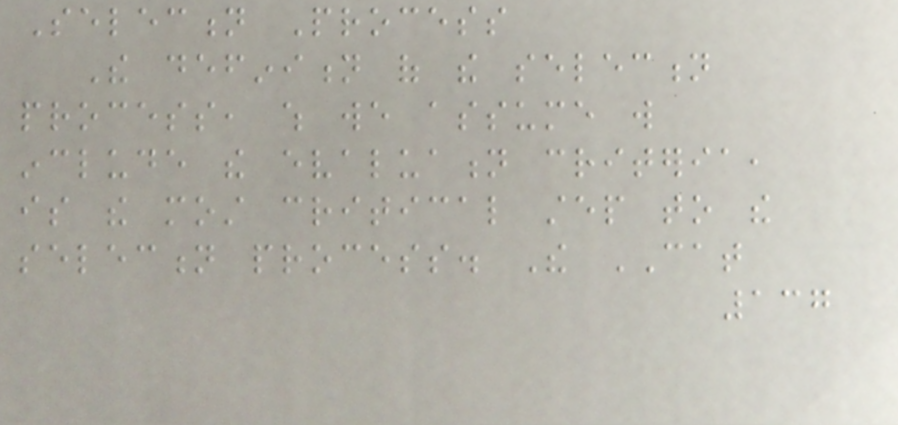Selection Process
The definition of the selection
process, which we assume will
include the evaluation criteria,
is the most critical step to the
selection process. The CAT
137
